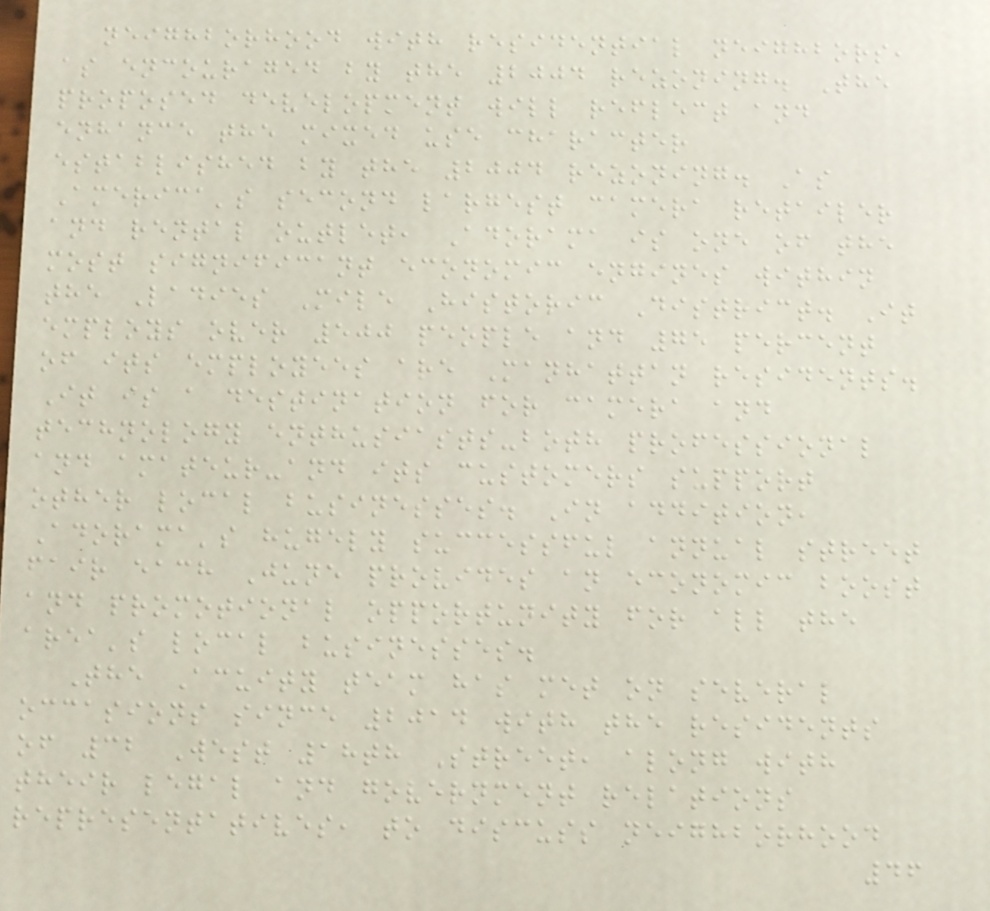neighborhood with residential neighbors,
as encouraged by the 2004 rezoning. The
proposed development will reflect and
enhance the mixed use character
established by the 2004 rezoning. As
America's second largest camera retailer
and rental outlet, Adorama is one of the
most significant economic engines within
the Ladies Mile Historic District. It
employs over 500 people and 75 percent
of its employees are Manhattan residents.
It is a destination for camera and
technology enthusiasts-both professional
and amateur-and its customers support
other local businesses. In addition,
Adorama's hugely successful annual street
fair each June provides an economic boost
and promotional opportunity for all the
area's local businesses.
The Acuity team has met on several
occasions since 2014 with the residents
of 32 West 18th Street, along with
their legal and government relations
representatives, to discuss neighborhood
46
